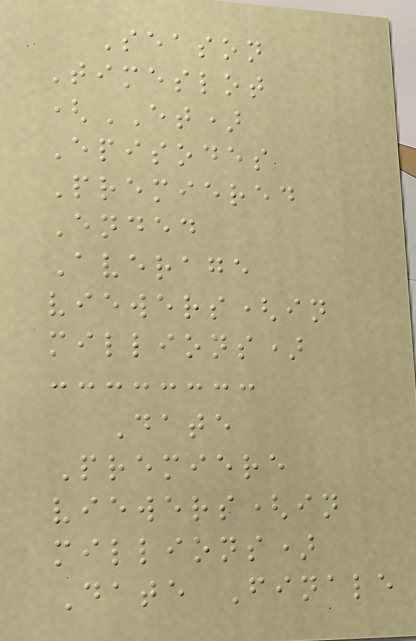Season
Timeslot
(ET)
Episodes
Premiered
Ended
Average
viewers(in
millions)
Date
Premiere
viewers(in
millions)
Date Finale
